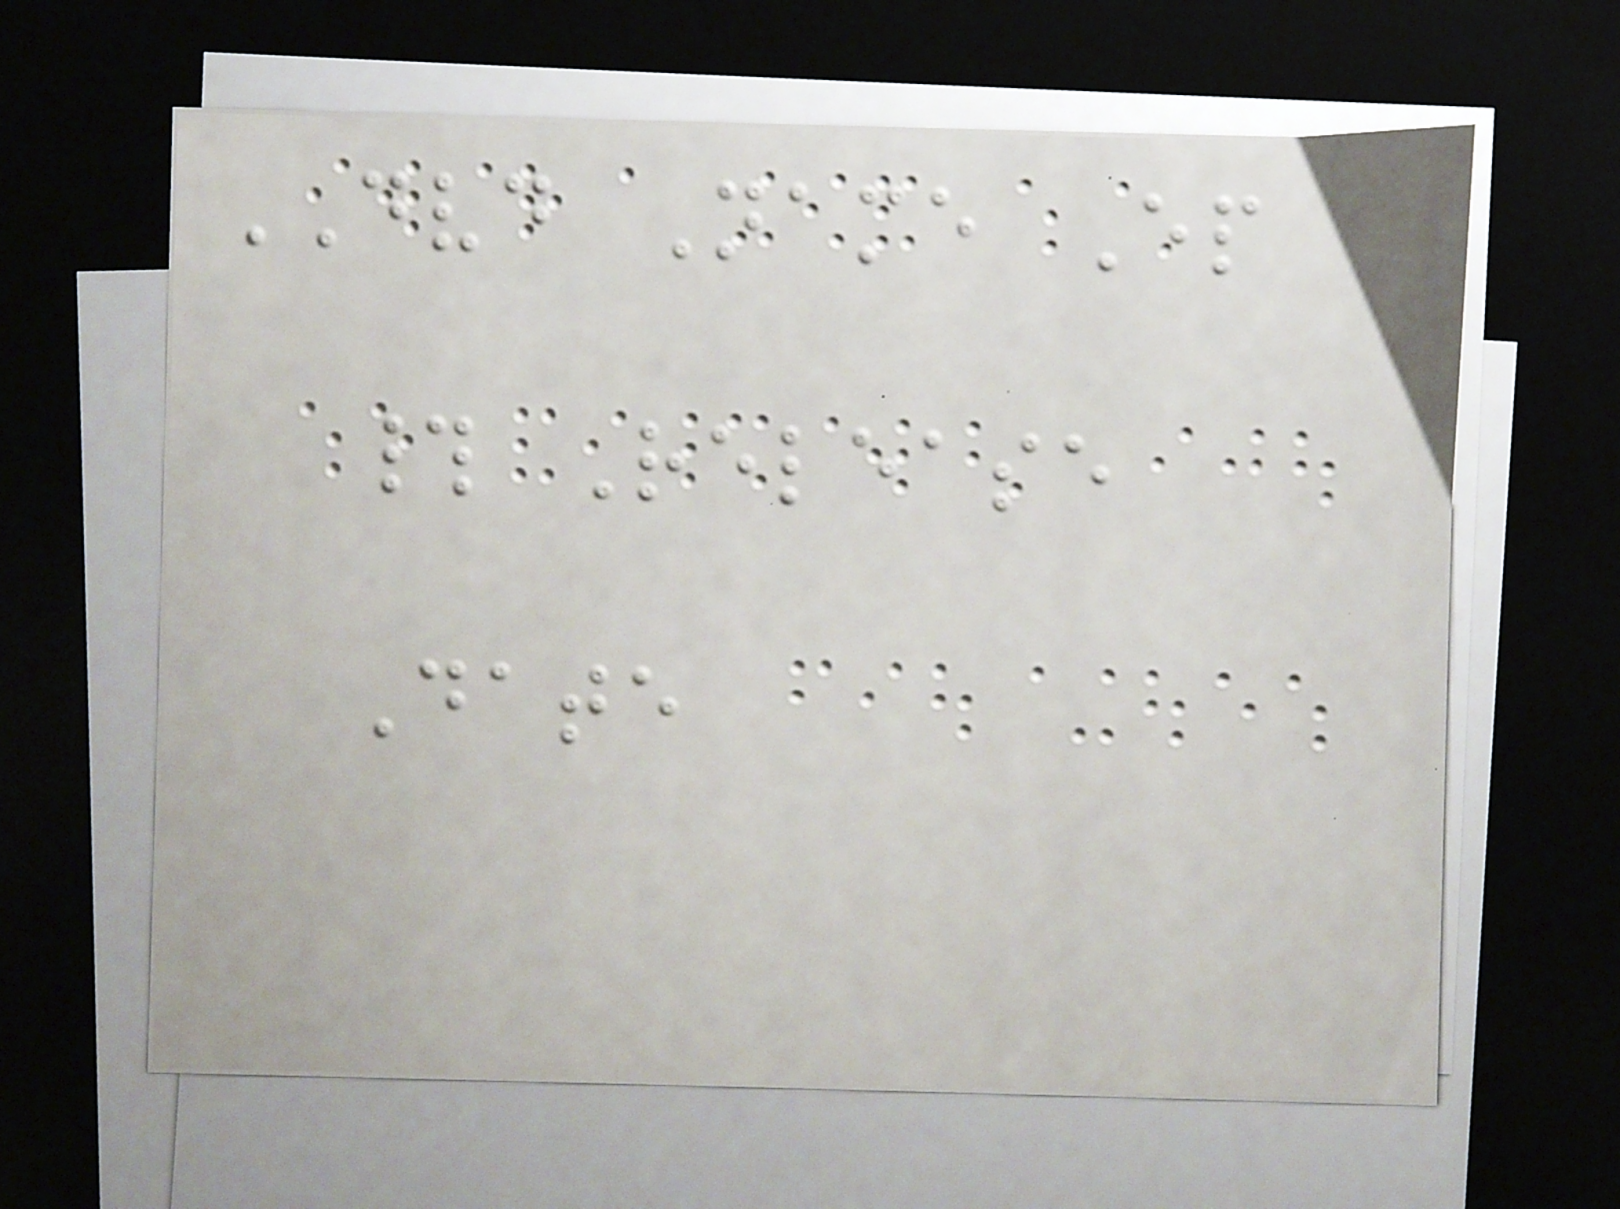DVD Name Ep
# Release
Date
